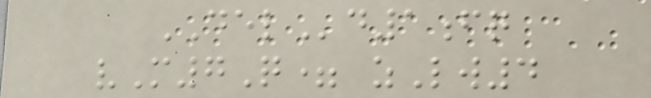DELd1fq
vM7Q= zLw4
